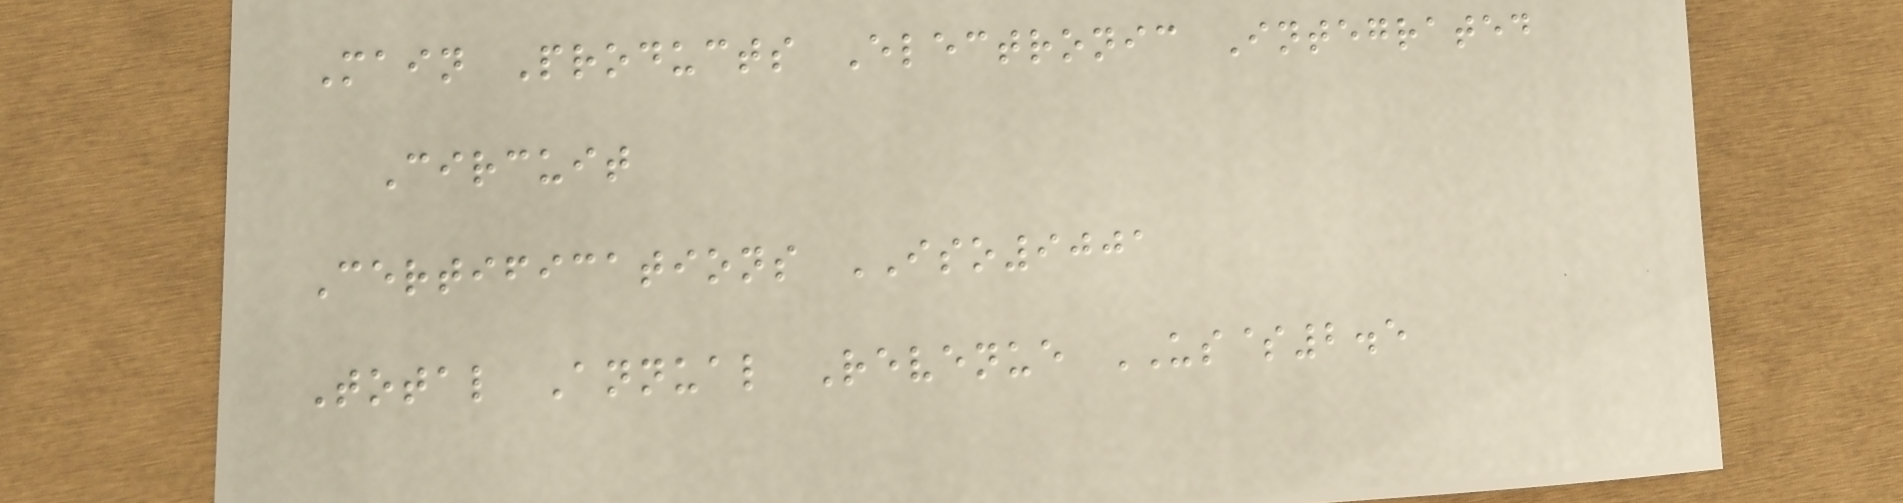Main Products Electronic Integrated
Circuit
Certifications ISO9001
Total Annual Revenue US$2.5
